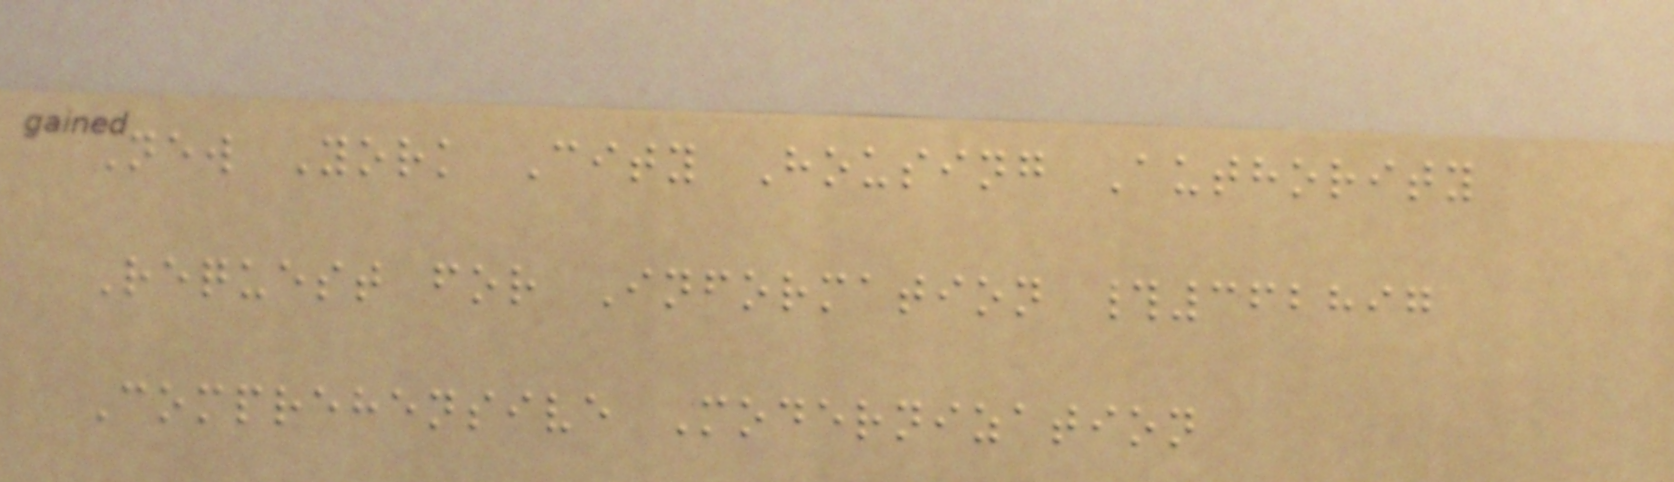New York City Housing Authority
Request for Information #362897
Comprehensive Modernization
